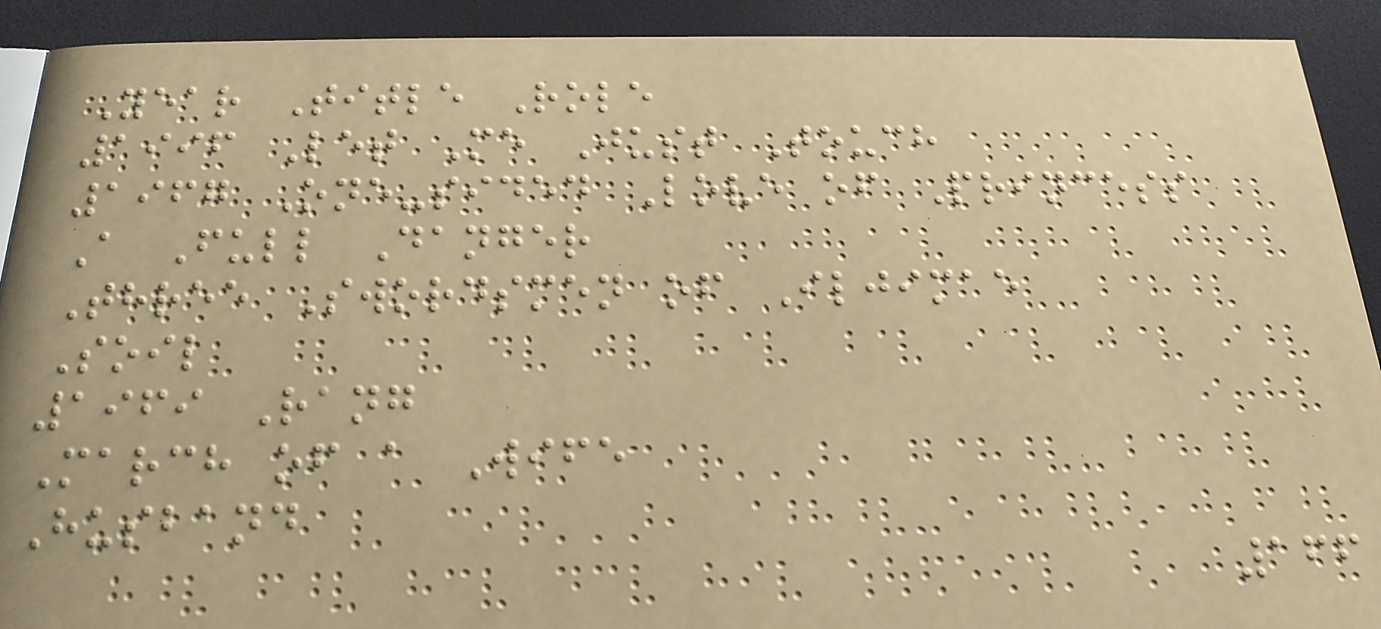Year Title Role
1996 Let Me Just Touch
1967 One-sided Love of Princess
A Full Danger
Three Swordsmen of Iljimae
Soil
1969 Rang
March of a Wife
Husband
166
